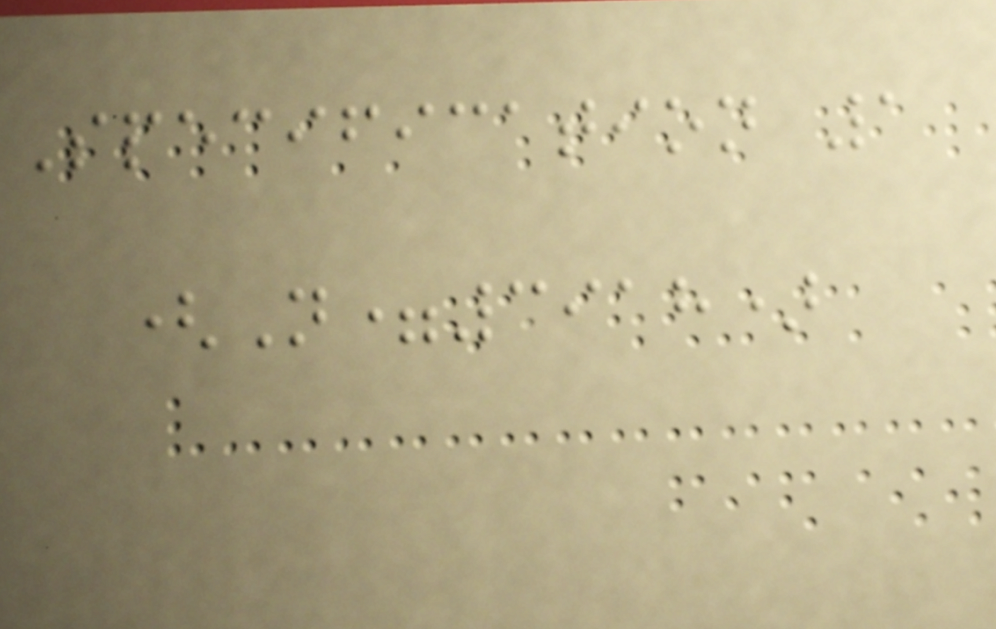Specification 1
(N=3918)
